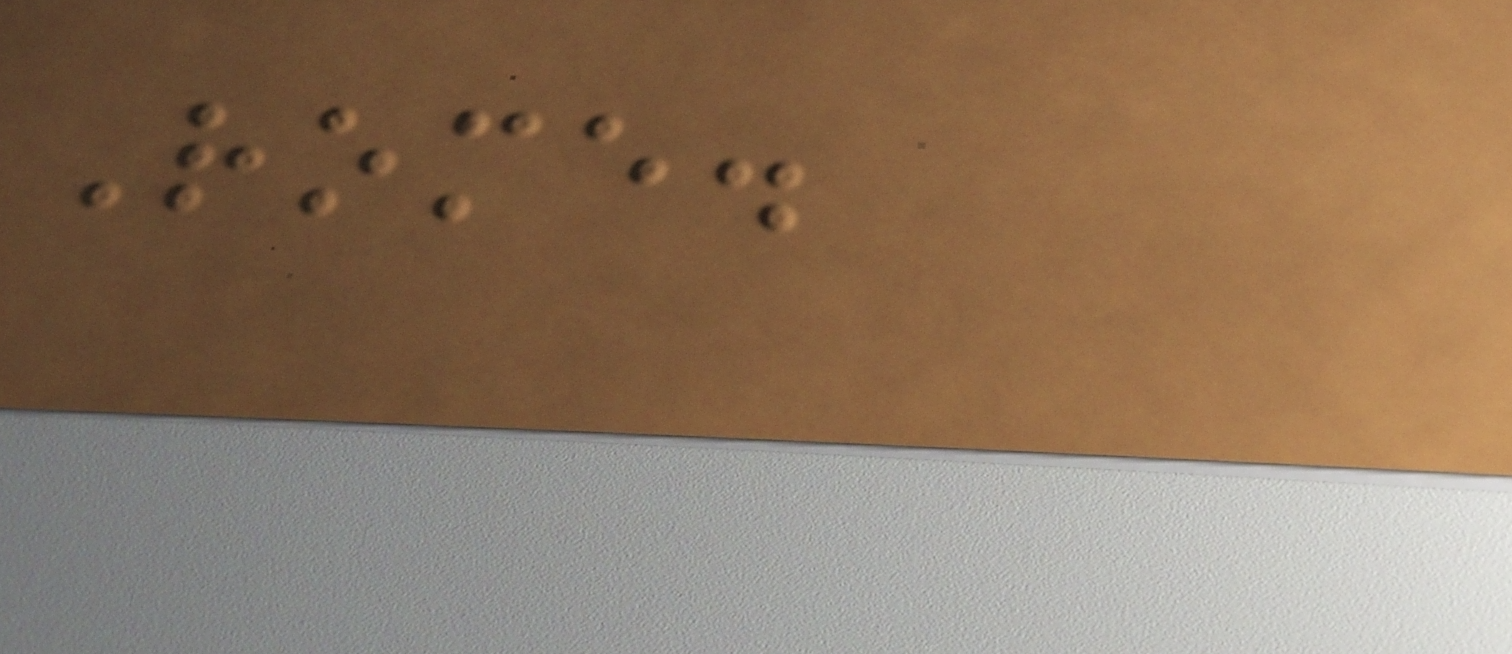Rome.
